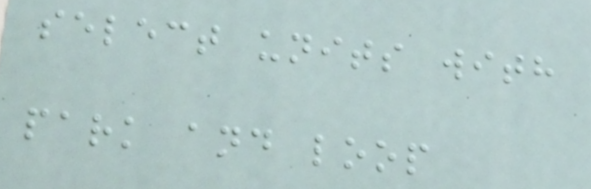select units with
park and loop
